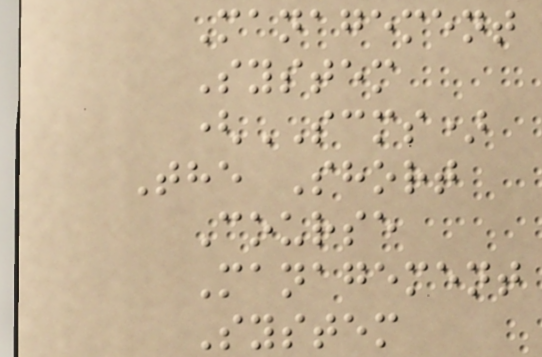Management
System
(SCMS)
The Short
Course
Management
System
